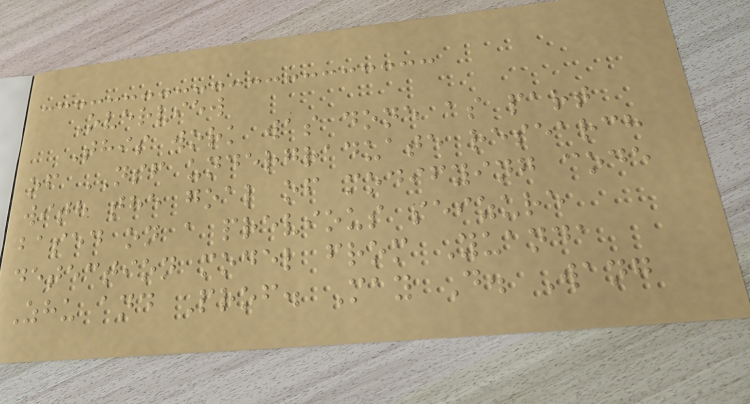Overview
This work was done as part
of NSF undergraduate research
with the goal of modifying code
based on a previous seizure
detection model from Yuanda
Zhu and Prof. May D. Wang
